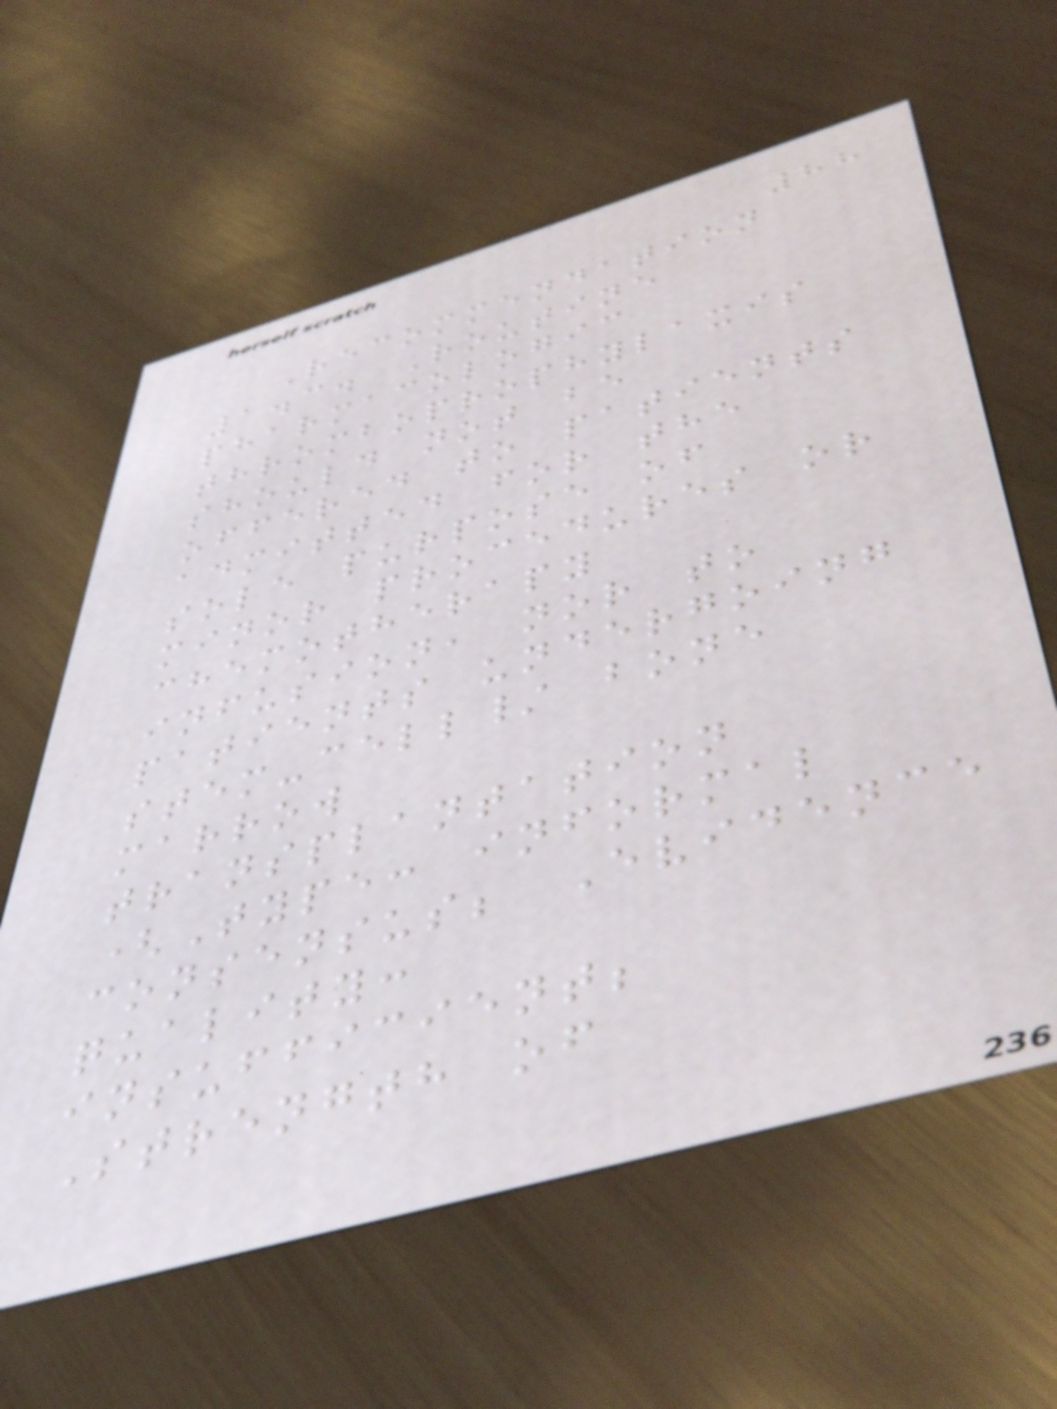88
Recommendation
1.3. Routine
pharmacologic
thromboprophylaxis
should not be
offered to patients
admitted for the
sole purpose of
minor procedures or
chemotherapy
infusion, nor to
patients undergoing
stem-cell/ bone
marrow
transplantation
(Type: informal
consensus; Evidence
quality:
insufficient;
Strength of
